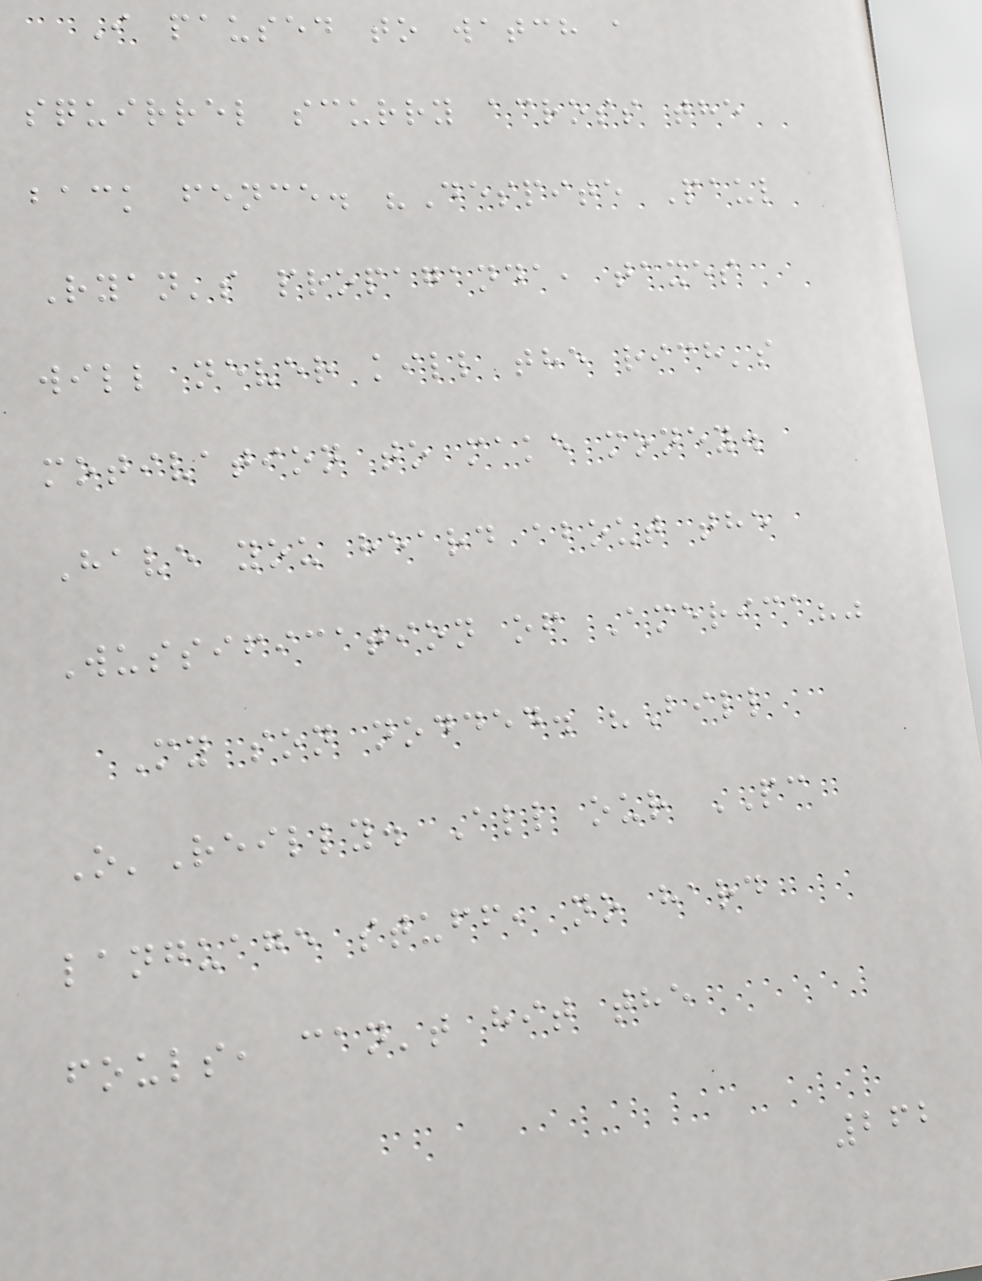I paused to watch a
squirrel scurry across the
back fence. "Despite Paul
Ryan's propaganda, taxes
will never kill the rich's
motivation to make money.
Have you heard about the
Wussification of America?"
My son nodded. "Bill
O'Reilly. All our PC
language stuff, no hard
fouls, can't hit the
262
